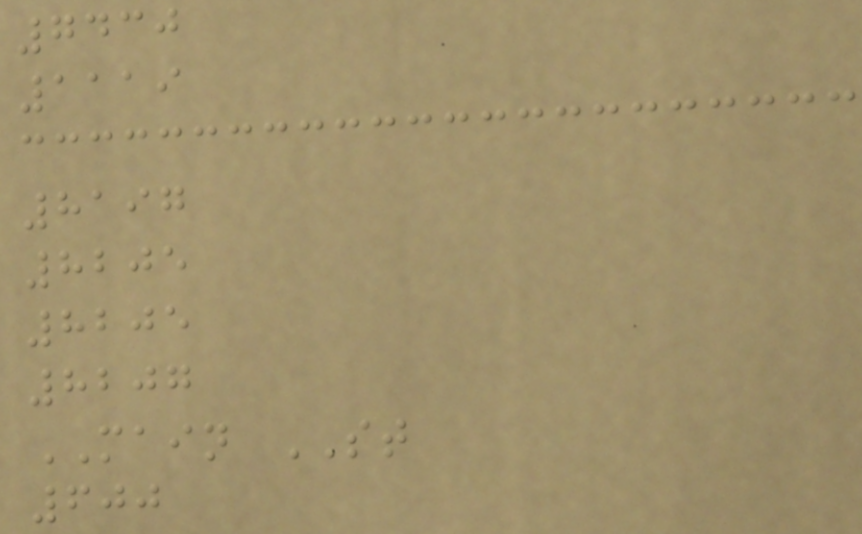7430
1119
8197
8205
8205
8207
MAIN ST
600
